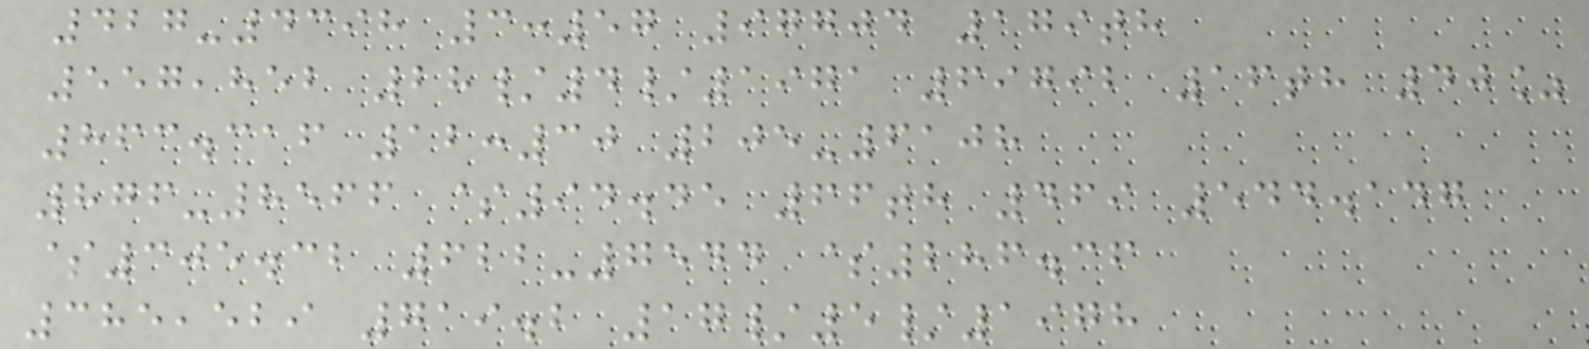427-4398 3:57 97704 179th
557,852 28/4/1971 69792 16th 40%
863.316 12:30 205-6108
876-8566 $94.45 66th 469 544.147
$305.32 622-7544 $286.36
385,529 719.2 17/5/1978
